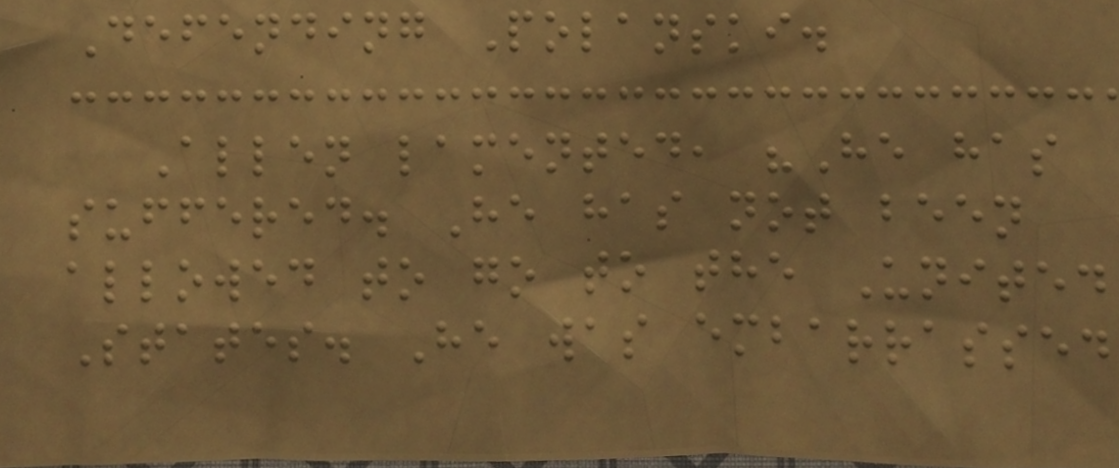Defending Polanski.
Allen lamented, "He has
suffered. He has not been
allowed to go to the United
States. He was embarrassed
